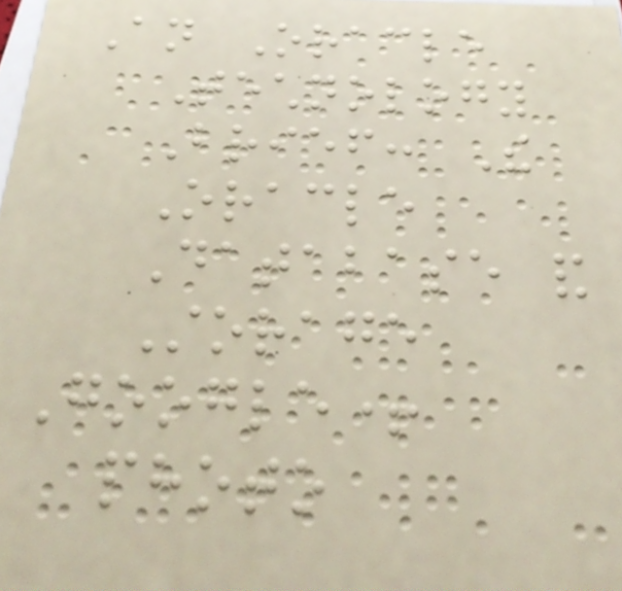An Oracle
Technology
Brief: The
Oracle
Database and
Storage
Google+
photo
